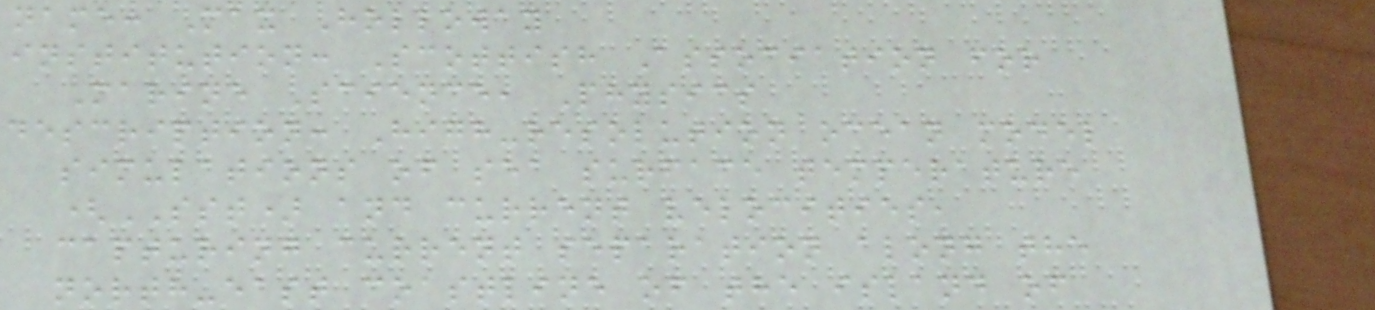name: Max Holloway
institution: Scottish Association for
Marine Science, Physics
description: High-resolution ocean model
simulations of sea surface temperature
(SST) and current velocities,
capturing current separation along the
north-east coastline of the island of
